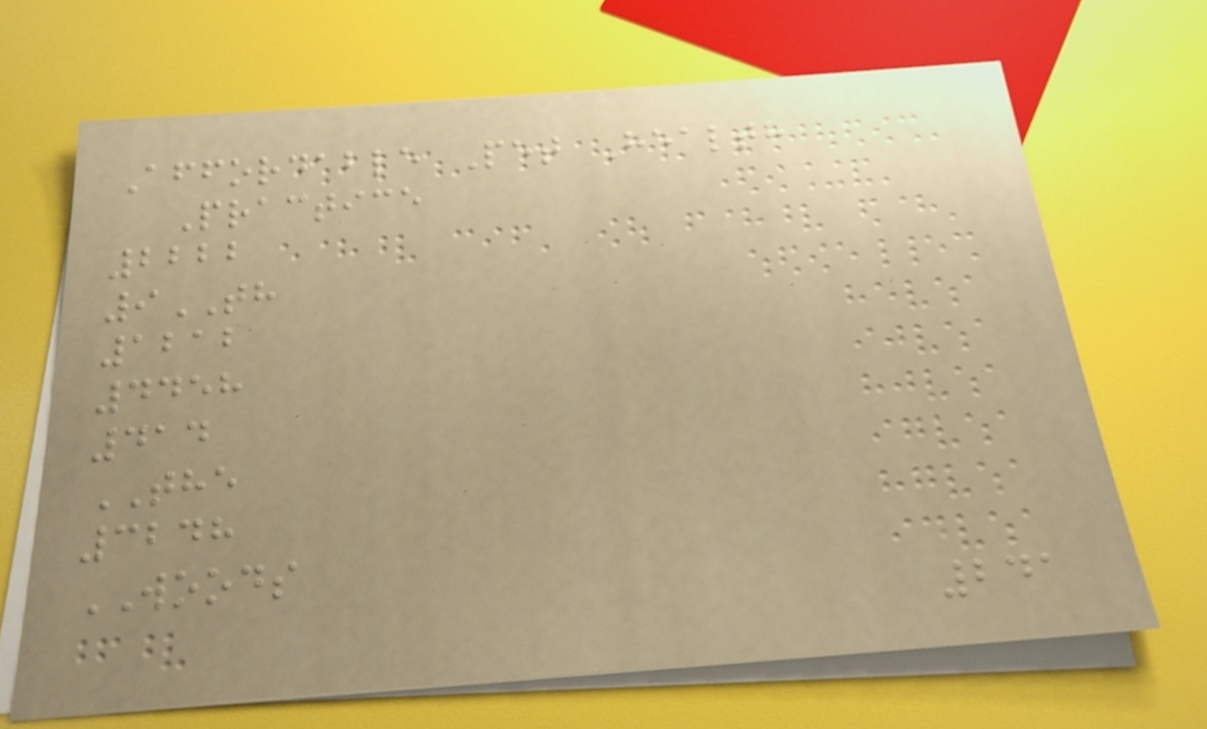Affordable Pet Health
Practice
2222
9TH
1212
4458
414
THE
3248
WOODS
241
